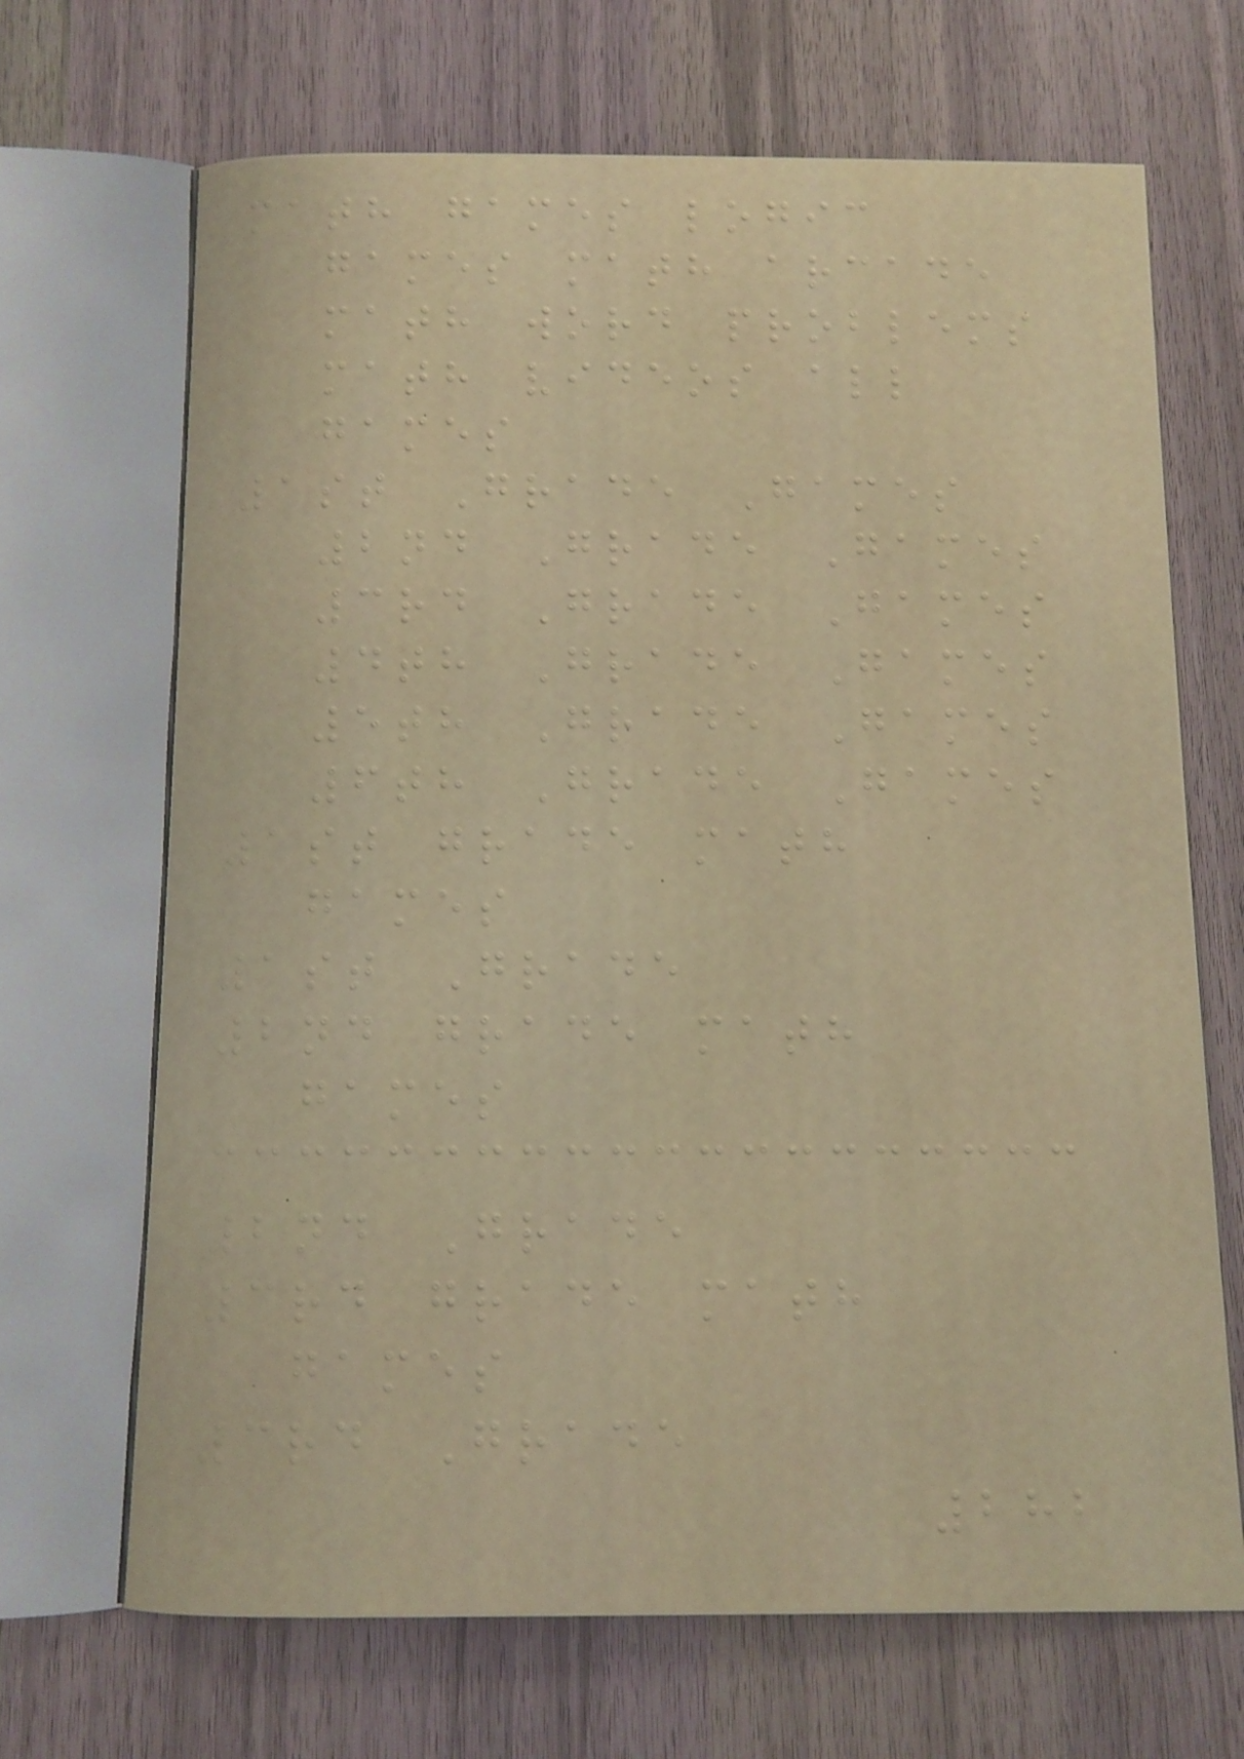math games logic
games math arcade
math word problems
math videos all
games
1st Grade Games
2nd Grade Games
3rd Grade Games
4th Grade Games
5th Grade Games
6th Grade Games
1st grade math
games
1st Grade
2nd grade math
games
2nd Grade
3rd grade math
games
3rd Grade
282
